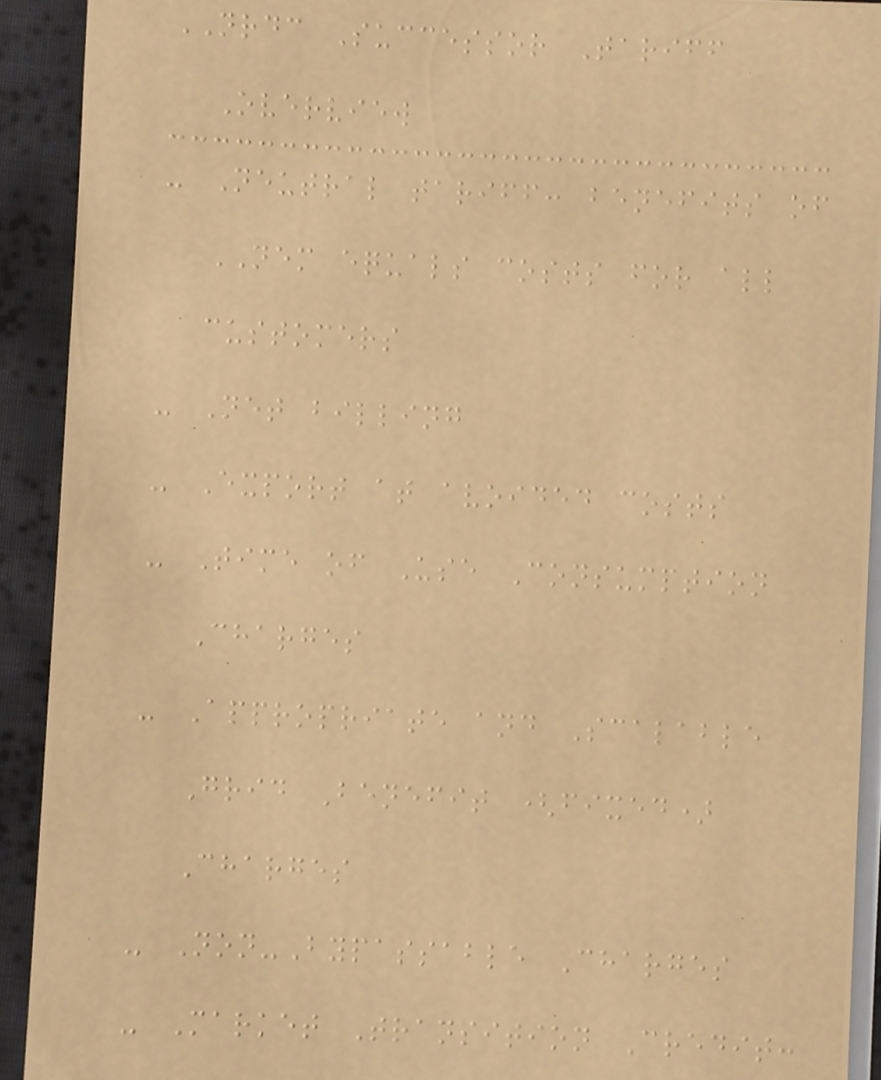NRDC Successor Tariff
Overview
- Neutral tariff: benefits of
NEM equals costs for all
customers
- Net billing
- Export at avoided costs
- Time of Use Consumption
Charges
- Appropriate and Scalable
Grid Benefit (fixed)
Charges
- Non-Bypassable Charges
- Market Transition Credit:
